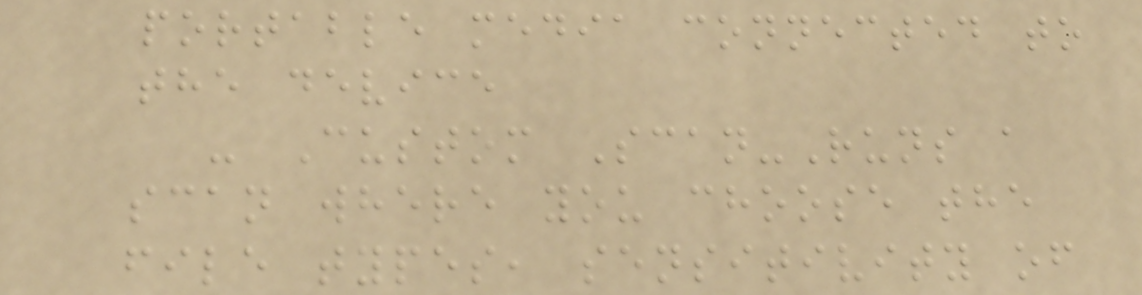portable media connected to
the device
- Custom Scan-Runs a
scan where you choose the
file types, sensitivity of
